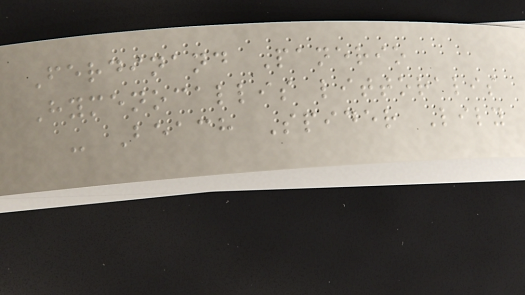Ferdinand Panerio
Hymenocallis littoralis
- Beach Spider Lily
